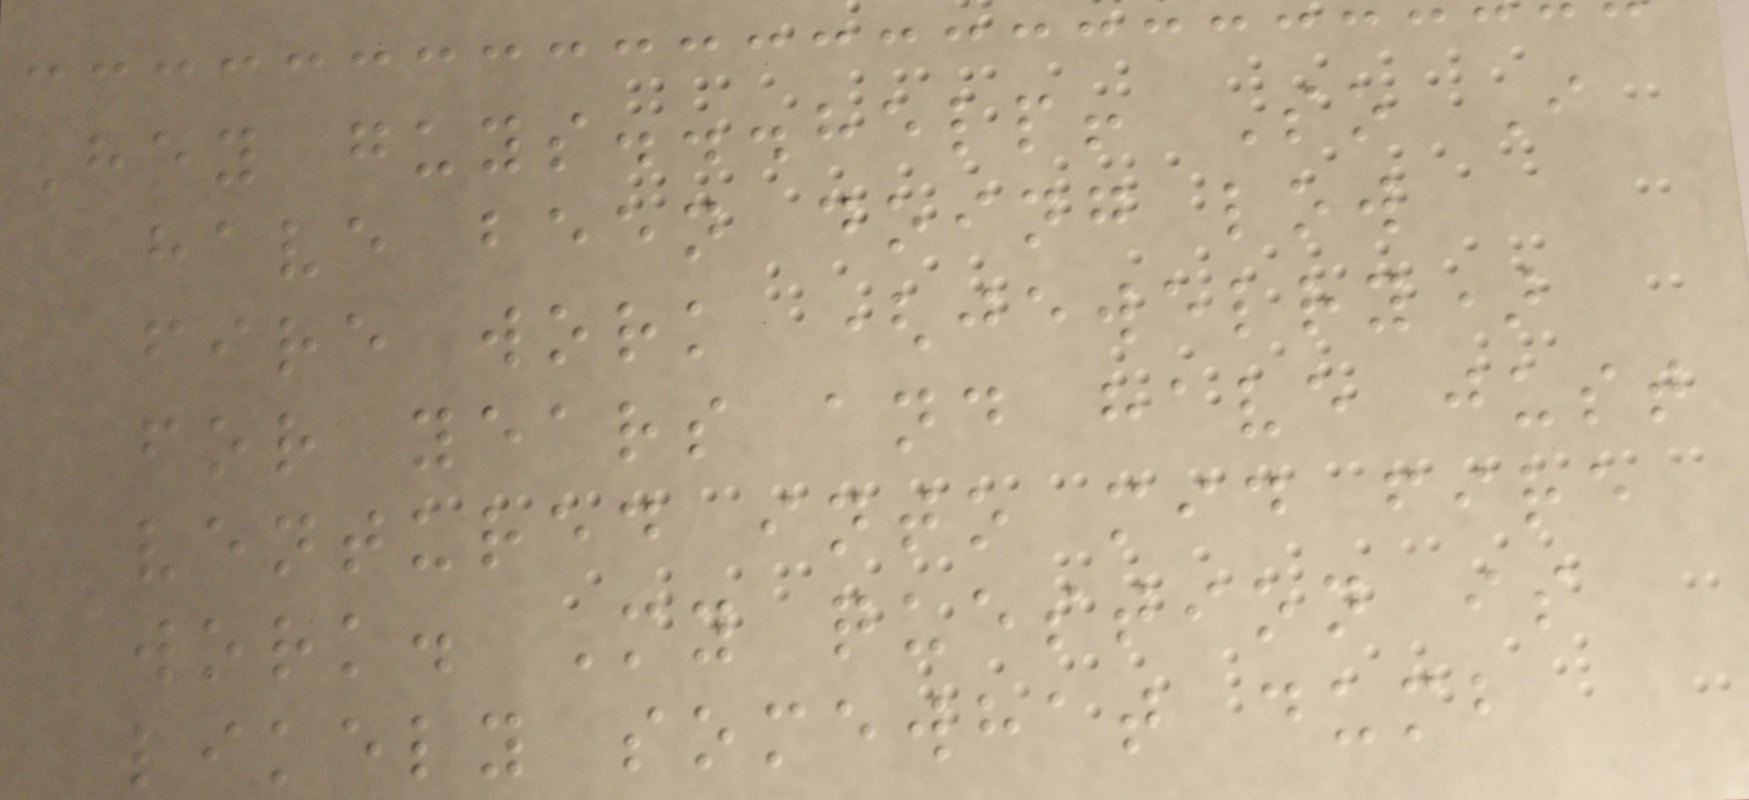Hey guys...help! So I
have been doing low
fire work (jewelry)
for years and have just
ventured into mid fire
work. My question is
likely somewhat dumb
